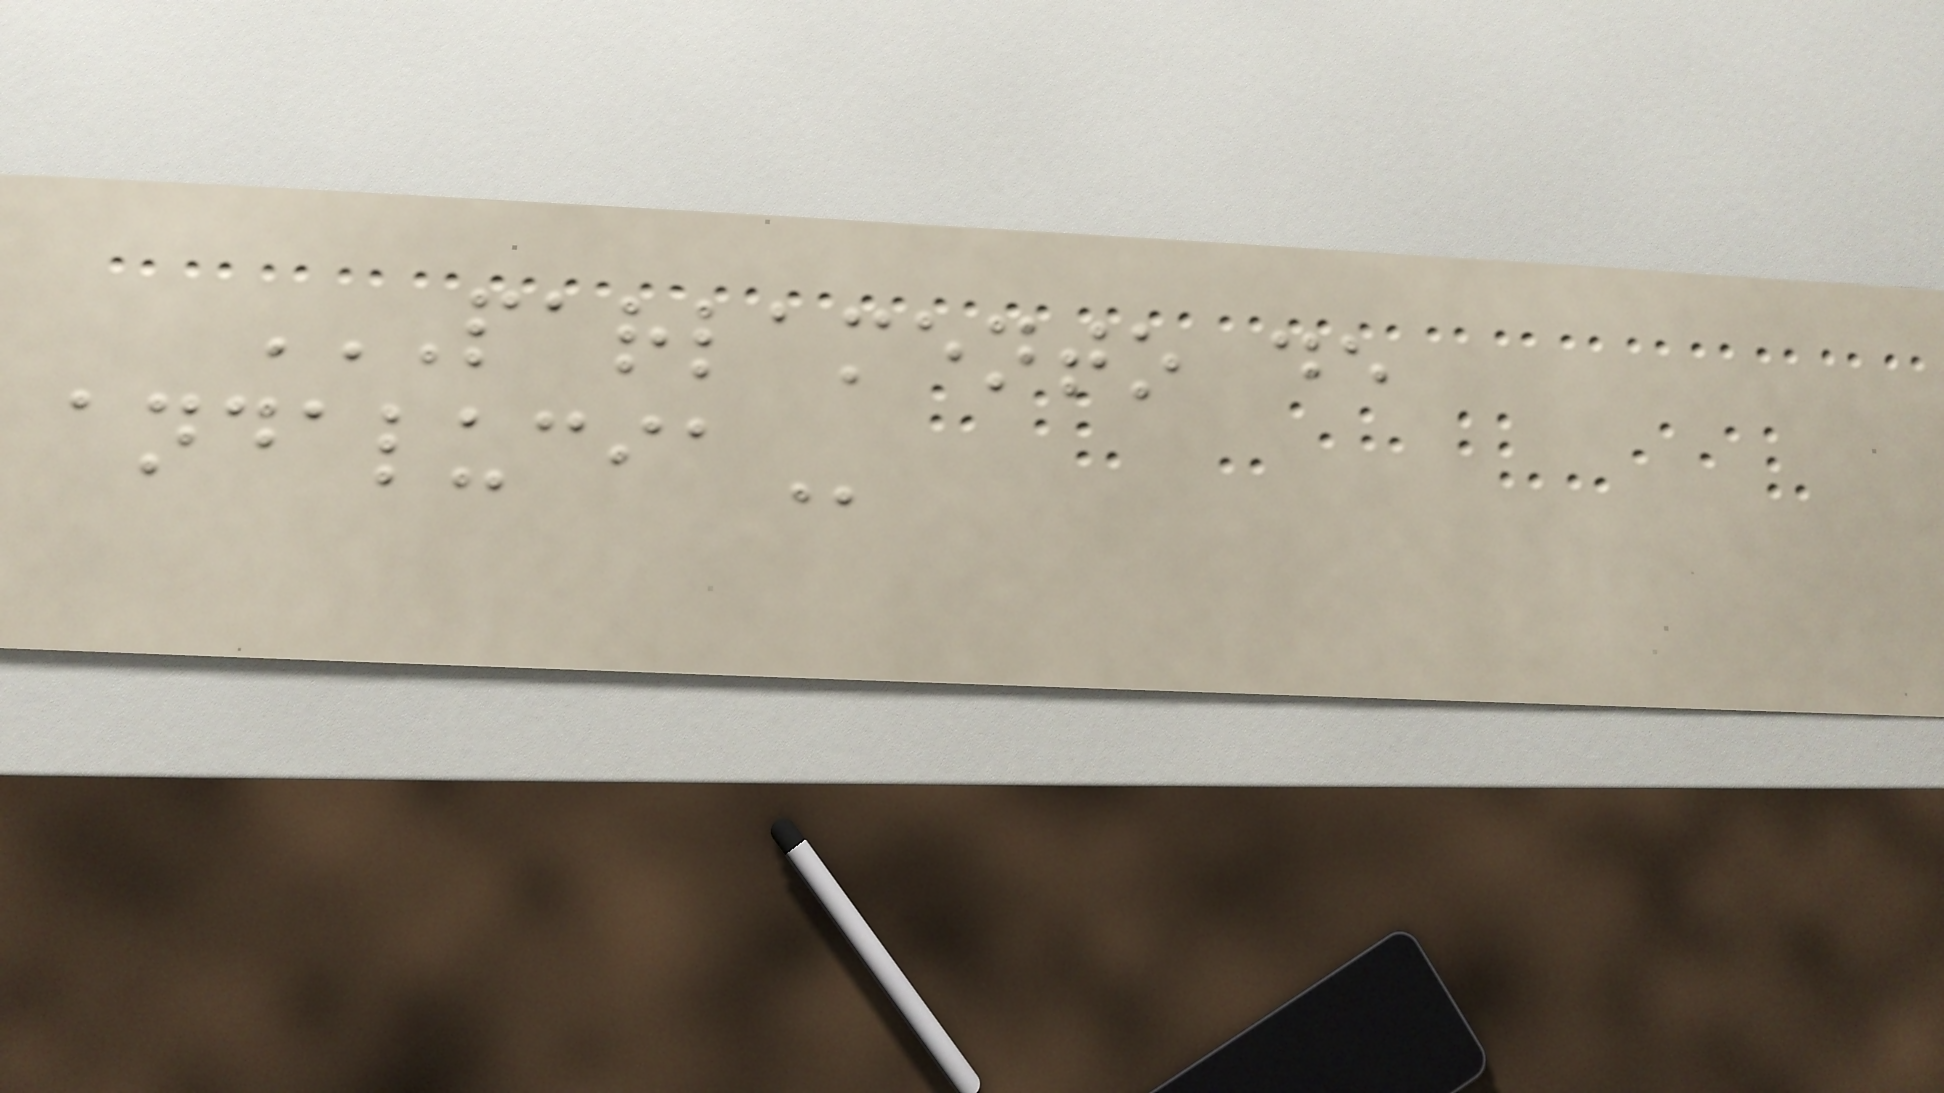PARLAMENTO DE
ANDALUCIA
